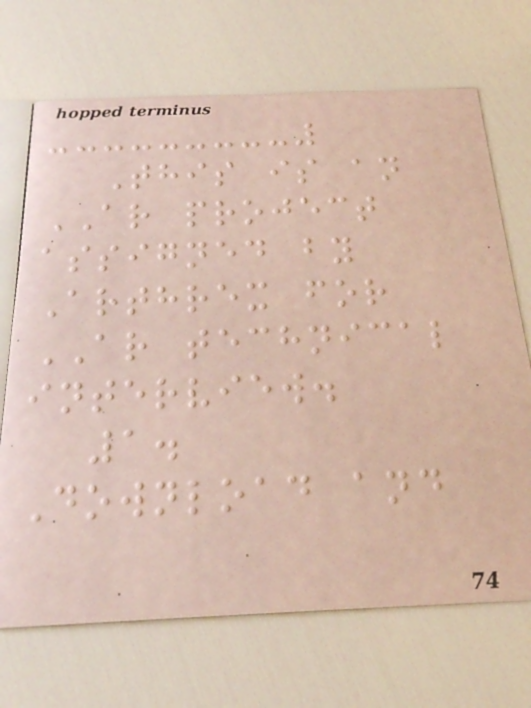This is an
AR project
assigned by
Arthrex for
AR technical
interview.
1.
Download and
